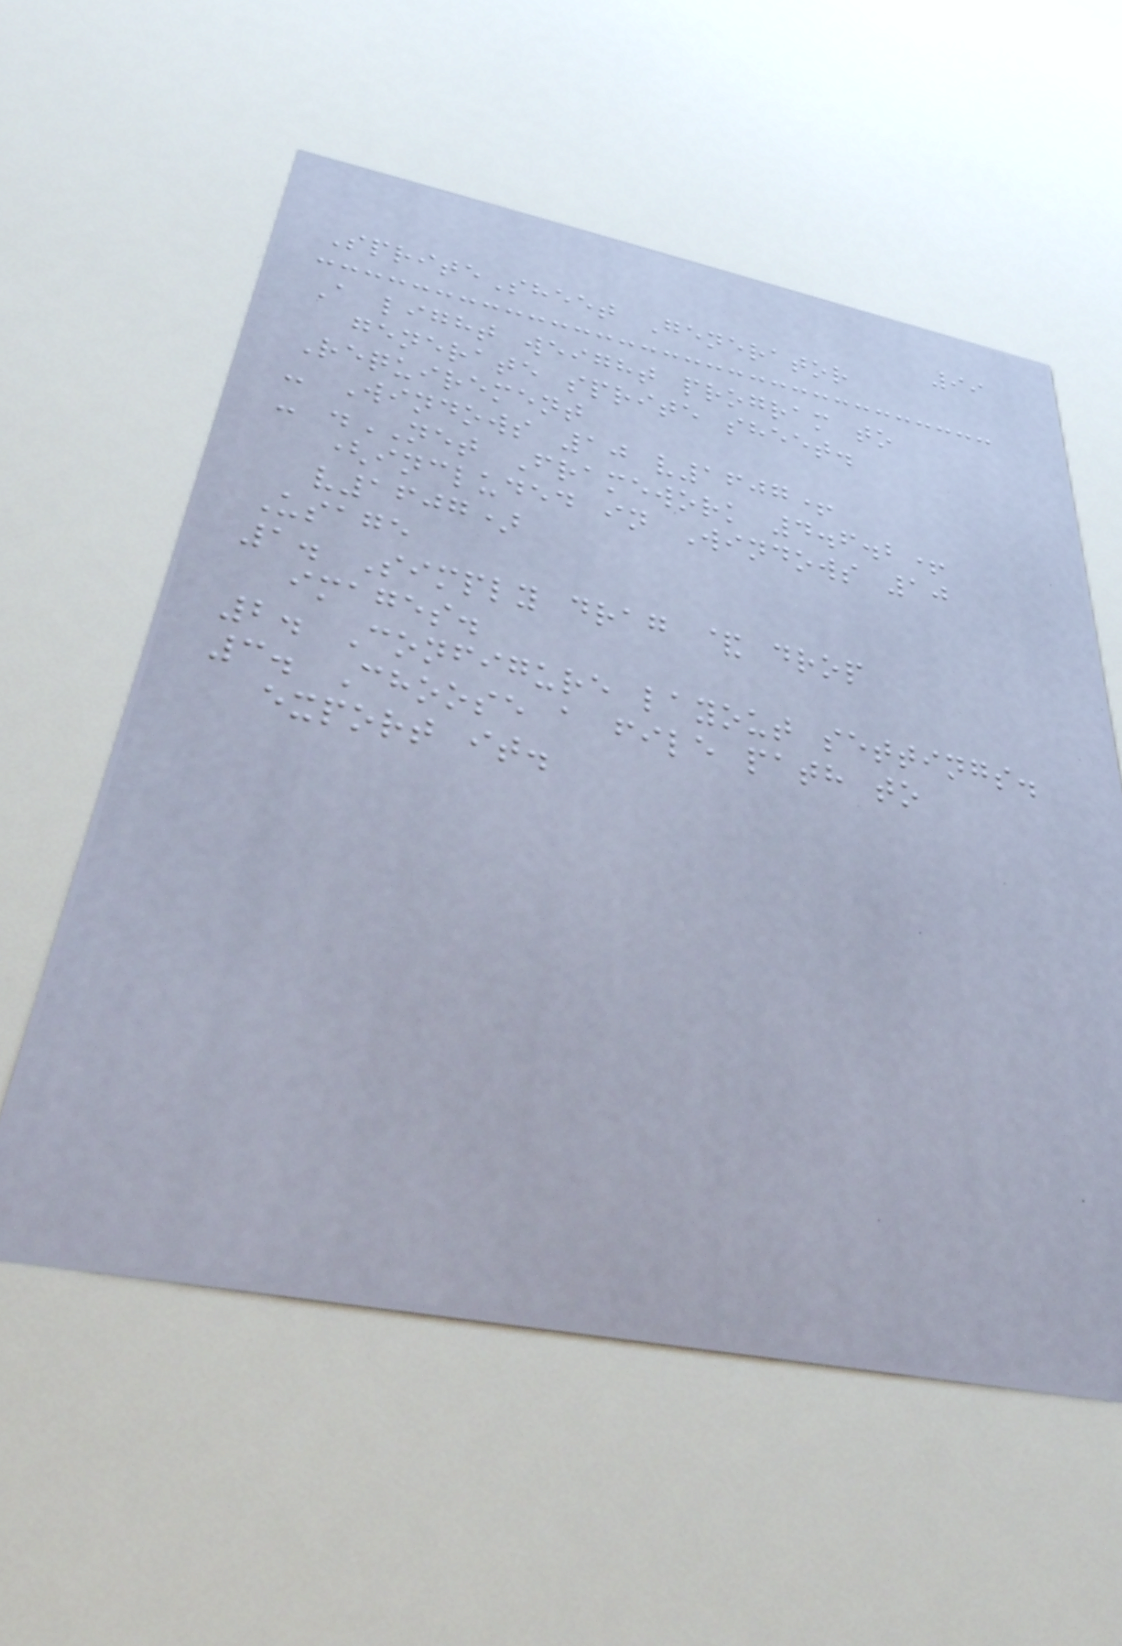99
SpriteSheet Generator
A light weight program to
generate sprite sheet.
Requirement
- Windows 10 v1607+
- .NET Framework 4.6.2+
(included in Windows 10
v1607)
Usage
1. Simply drag & drop
images.
2. Configure layout settings.
3. Choose a file path to
export it.
